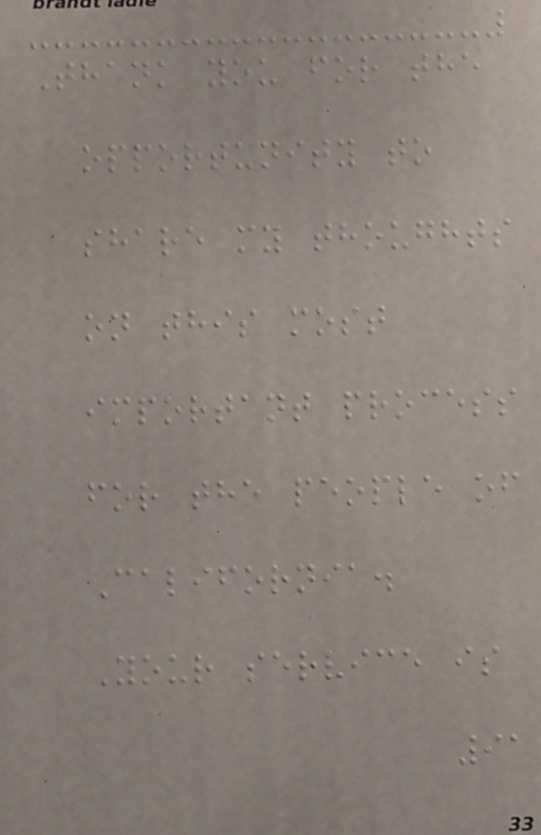Thank you for the
opportunity to
share my thoughts
on this most
important process
for the people of
California.
Your service is
91
